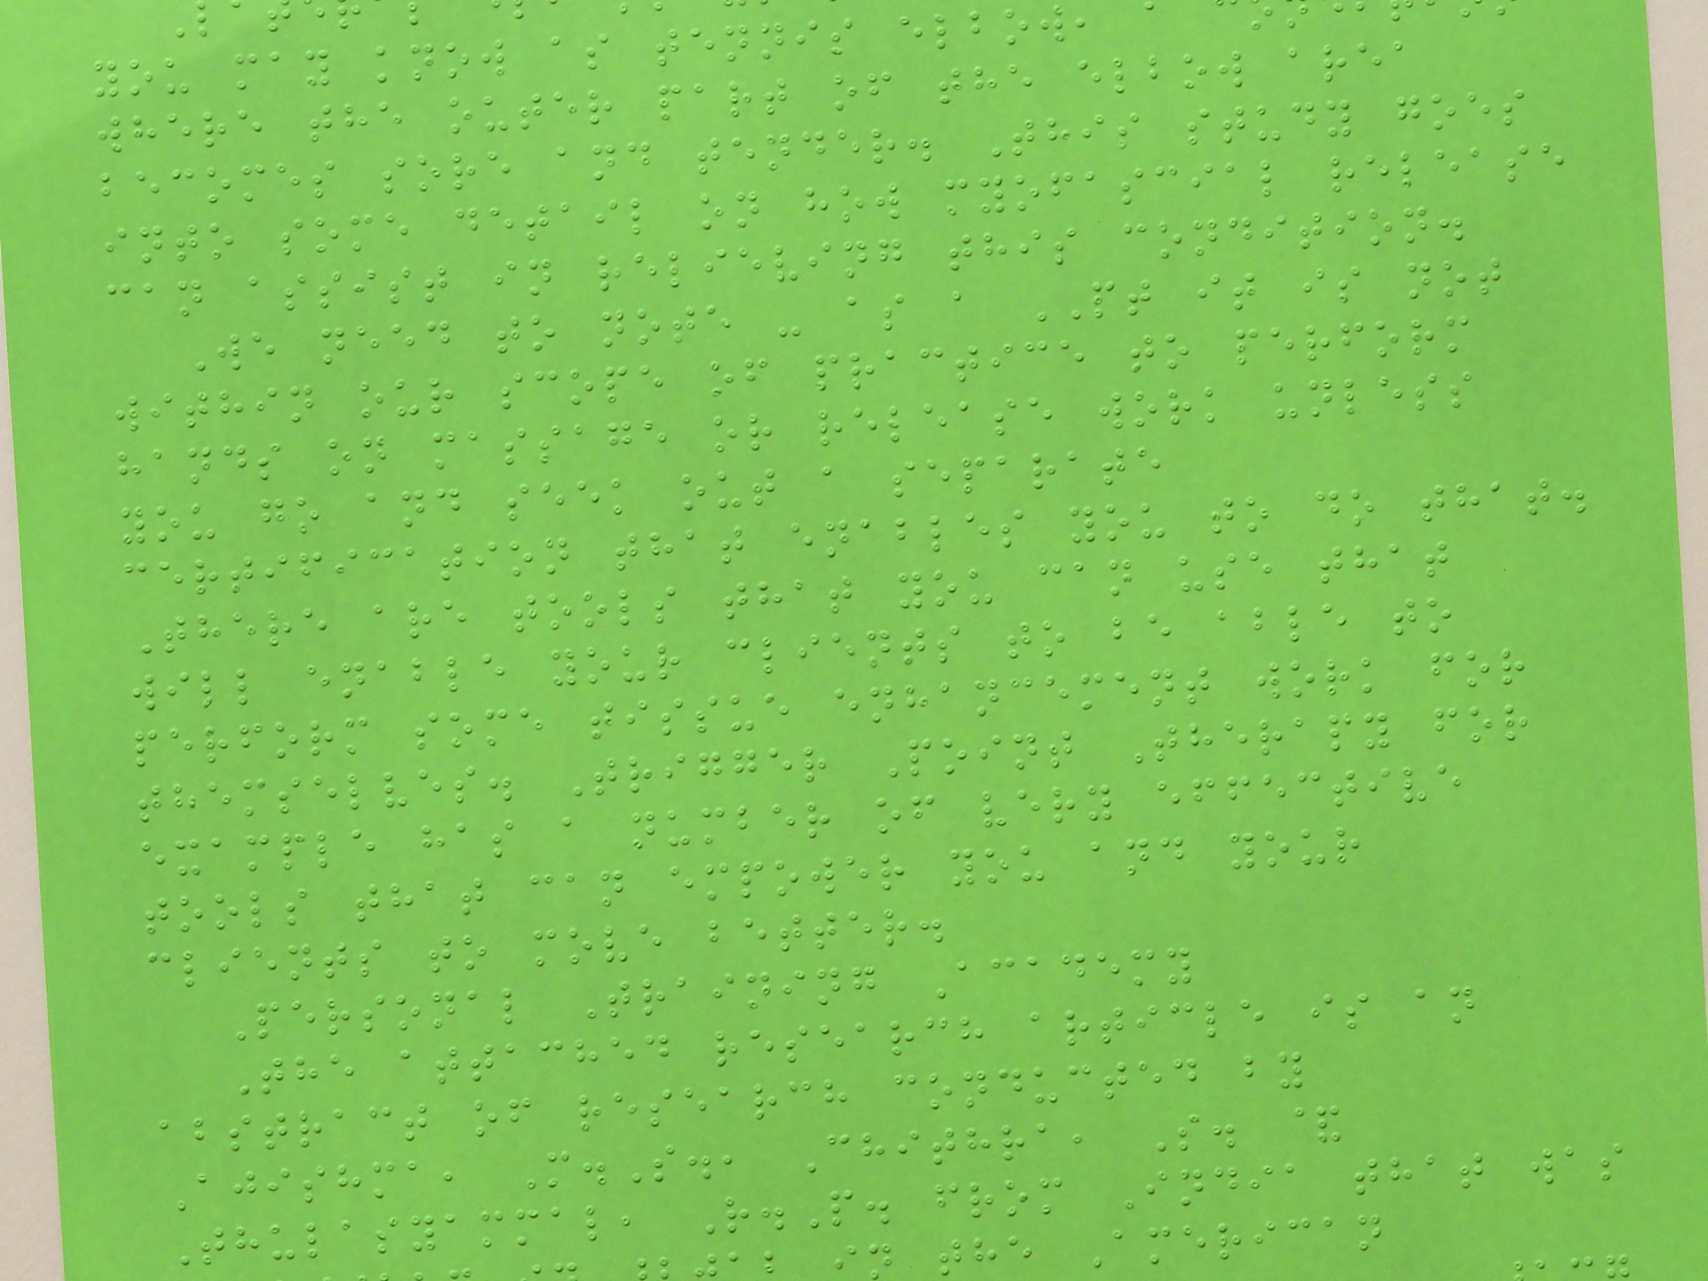you may know as tennis elbow,
where the outer part of the elbow area
becomes sore and tender. This study goes
into some detail on how myofascial release
can assist in relieving this condition.
We need to note - as a PT it is not
within our scope of practice to perform
hands on massage or release work unless
you go and seek out a separate
certification that enables you to do that.
There are tools that you can use that
will enable your clients to be able to
perform some tissue enhancement work for
themselves. Trigger Point Therapy for
example has a number of very effective
tools that can empower you and your
clients to move better.
Personal Training Academy
The attached research article is an
abstract of research conducted by
Ajishma, M.S., Chithra, S. &
Thulasyammal, R.P. from India that was
n the American
